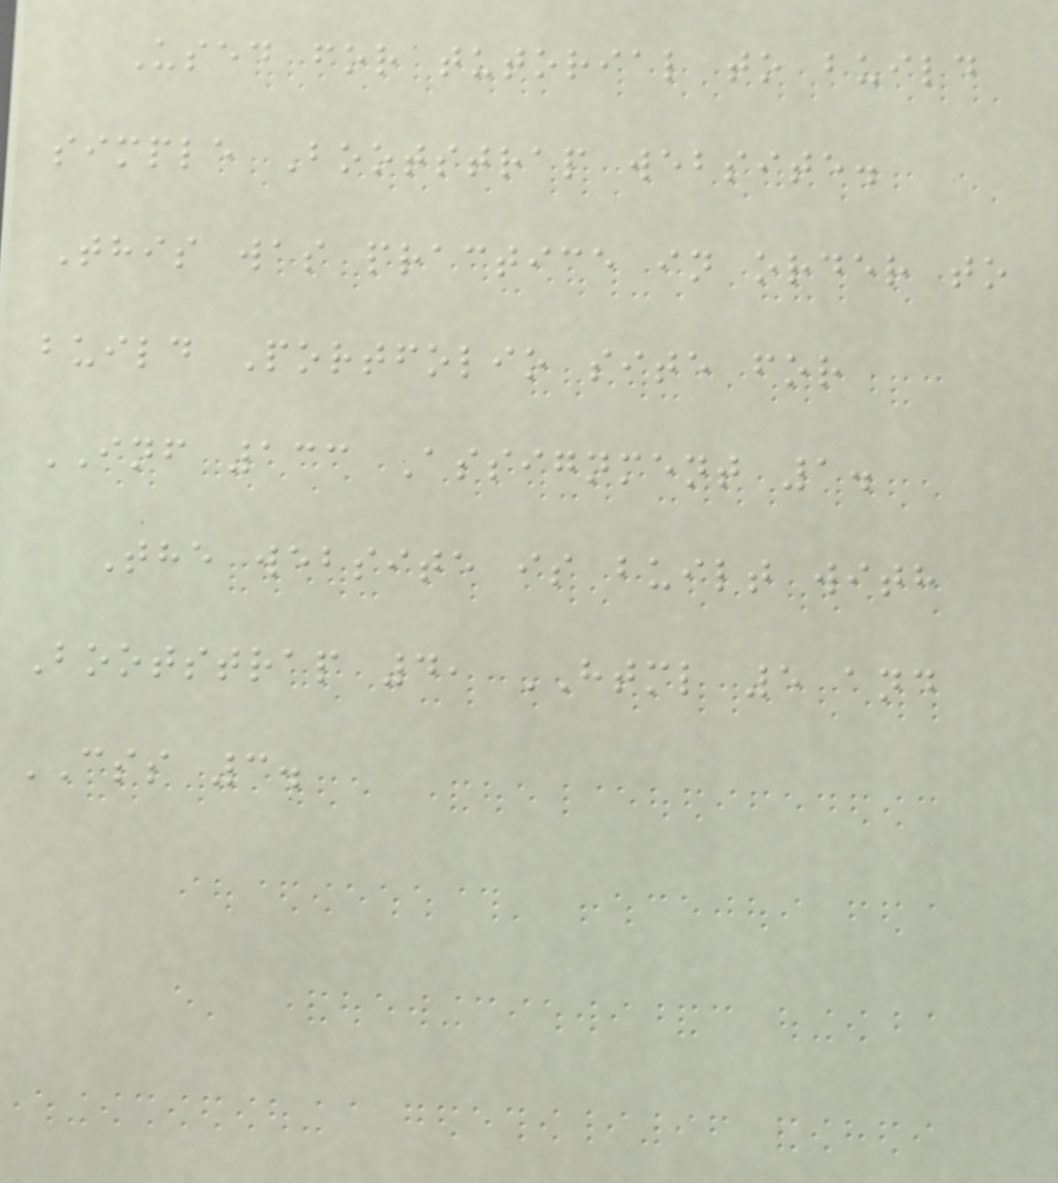Used for tutorial to build
simple Bootstrap website.
This was practice in order to
build Portfolio site for
INF 133 Assignment 1.
The website is built with
Bootstrap 4, HTML 5 and
CSS 3.
